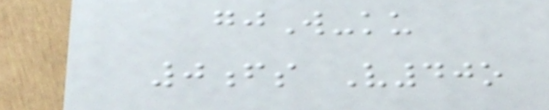gjW-ku
0fs V40o
